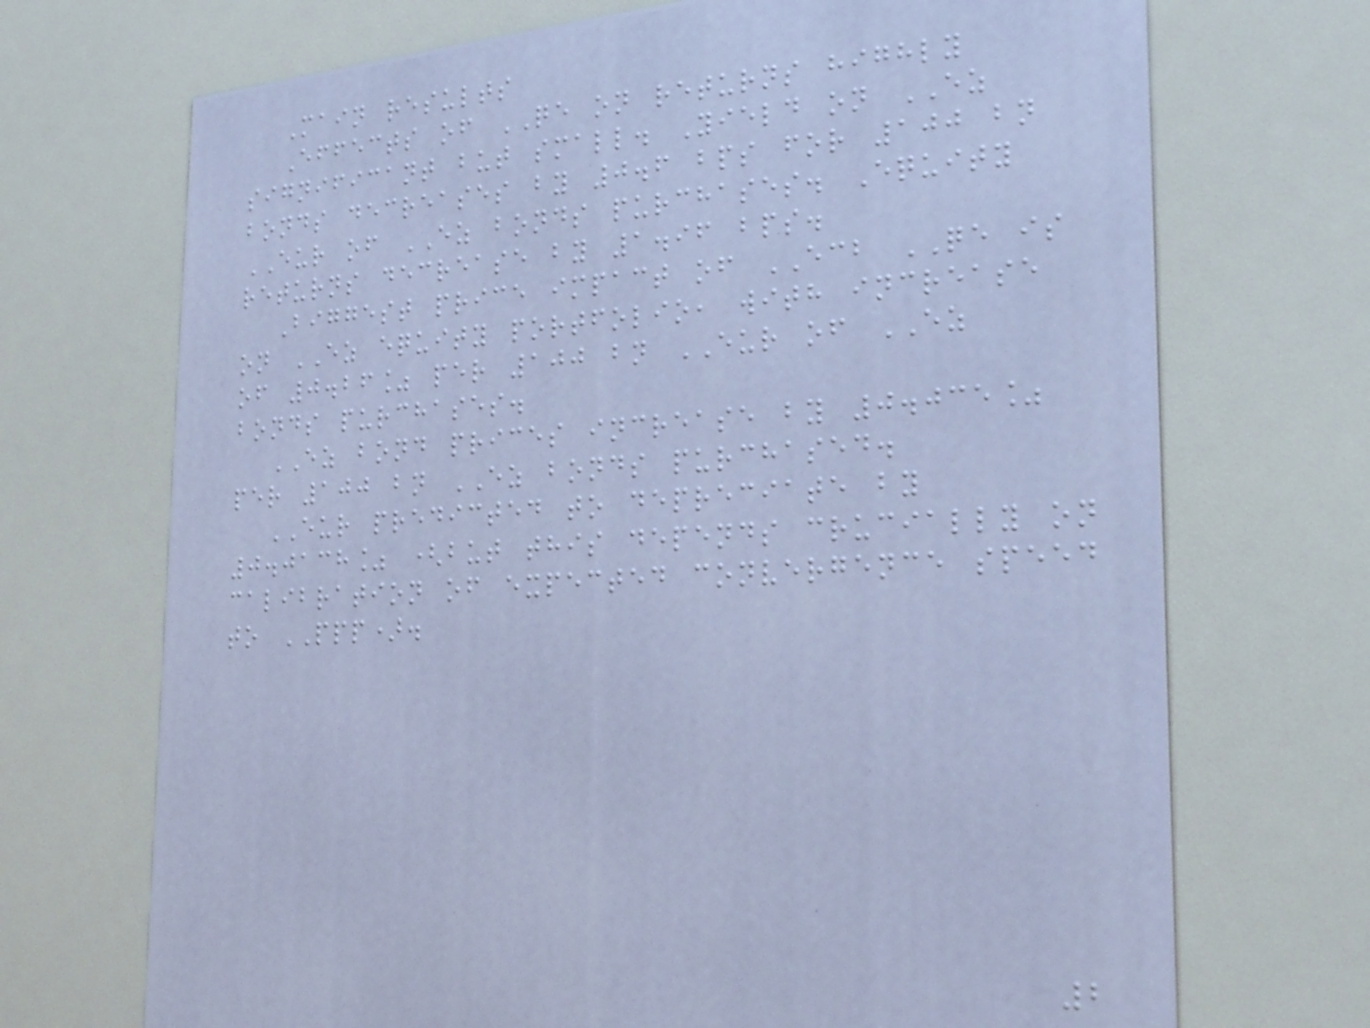Main results
Effects of QE on returns highly
significant but small. Yield on EZ
bonds decreases by 0.6 bps for 100 bn
EUR of EZ bonds purchases. Equity
returns decrease by 1.96 bps.
Biggest price impact of ECB QE is
on EZ equity portfolio, with increase
of 0.26% per 100 bn EUR of EZ
bonds purchases.
EZ bond prices increase by 0.035%
per 100 bn EZ bonds purchased.
EUR predicted to depreciate by
0.0138% (but this depends crucially on
calibration of expected convergence speed
to PPP).
2
